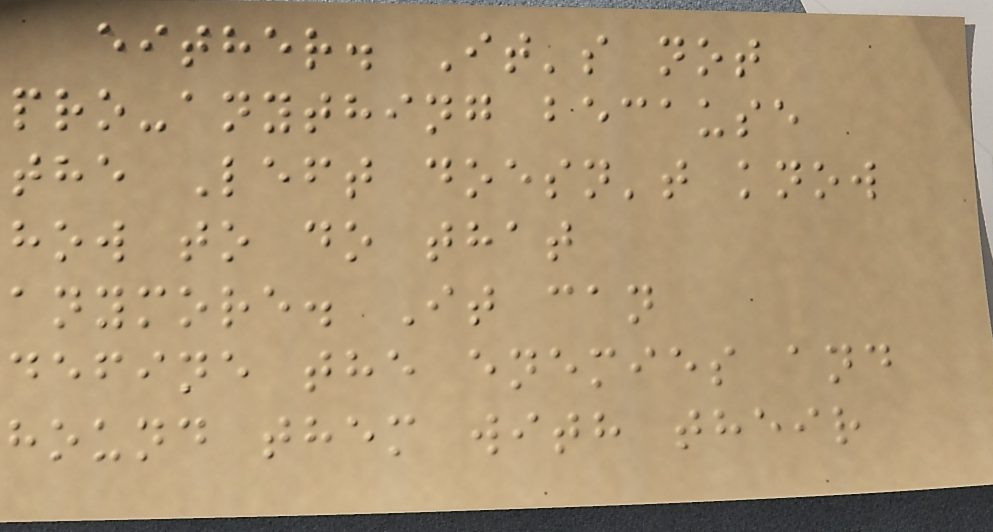either. It's not
pro-anything because
the Left doesn't know
how to do that
anymore. It can
define the enemies and
hound them with their
